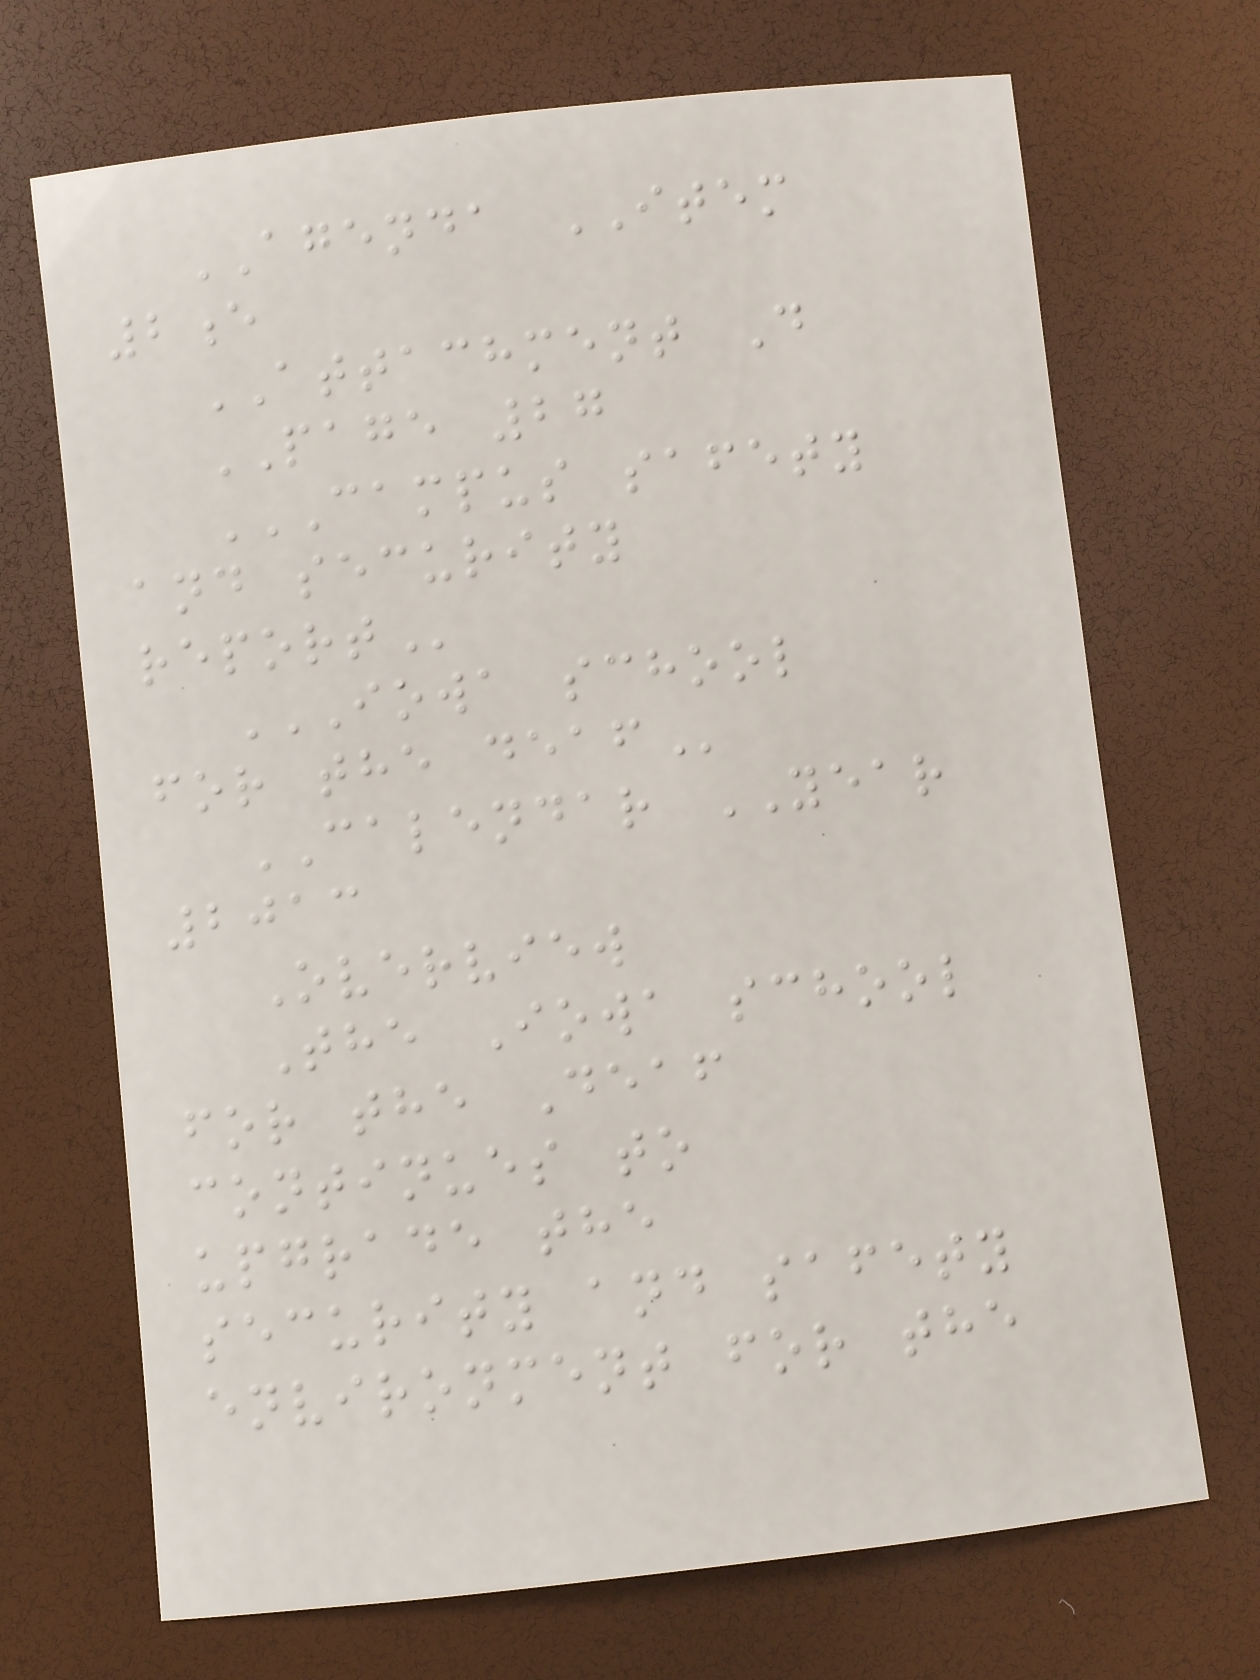AGENDA ITEM
2e
ATTACHMENT D
PAGE 27
CAMPUS SAFETY
AND SECURITY
REPORT
IOWA SCHOOL
FOR THE DEAF
CALENDAR YEAR
2013
Overview
The Iowa school
for the Deaf
continues to
upgrade the
security and safety
environment for the
